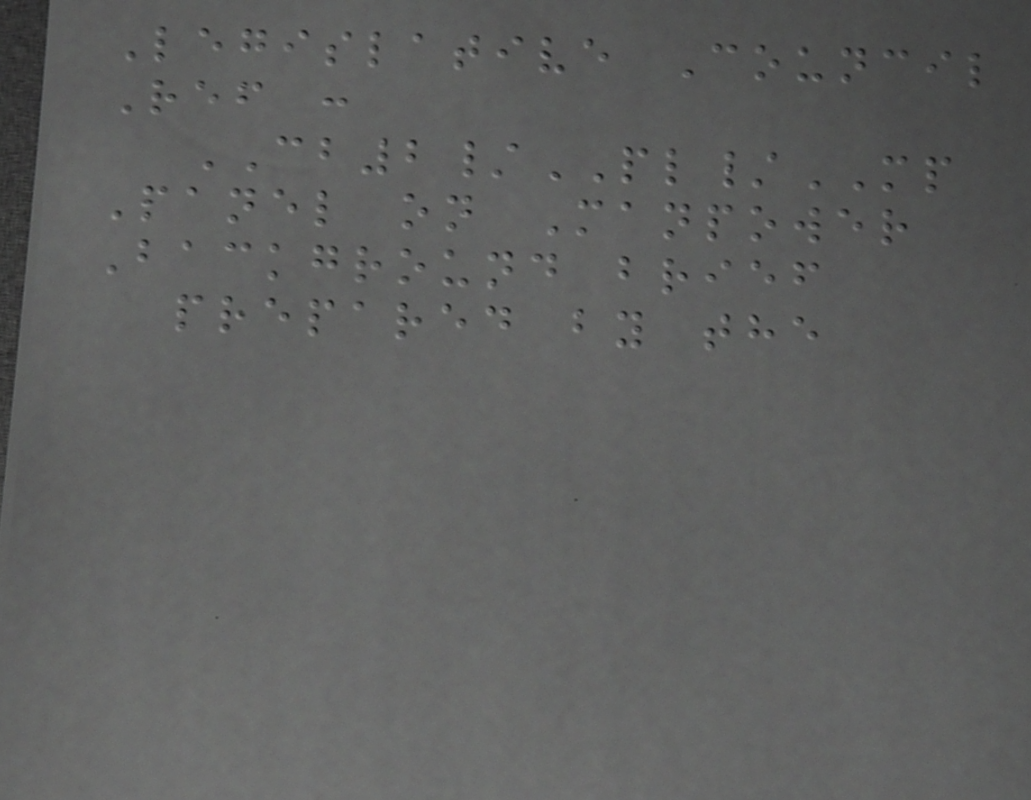Legislative Council
Ref :
CB2/PL/MP
Panel on Manpower
Background brief
prepared by the
